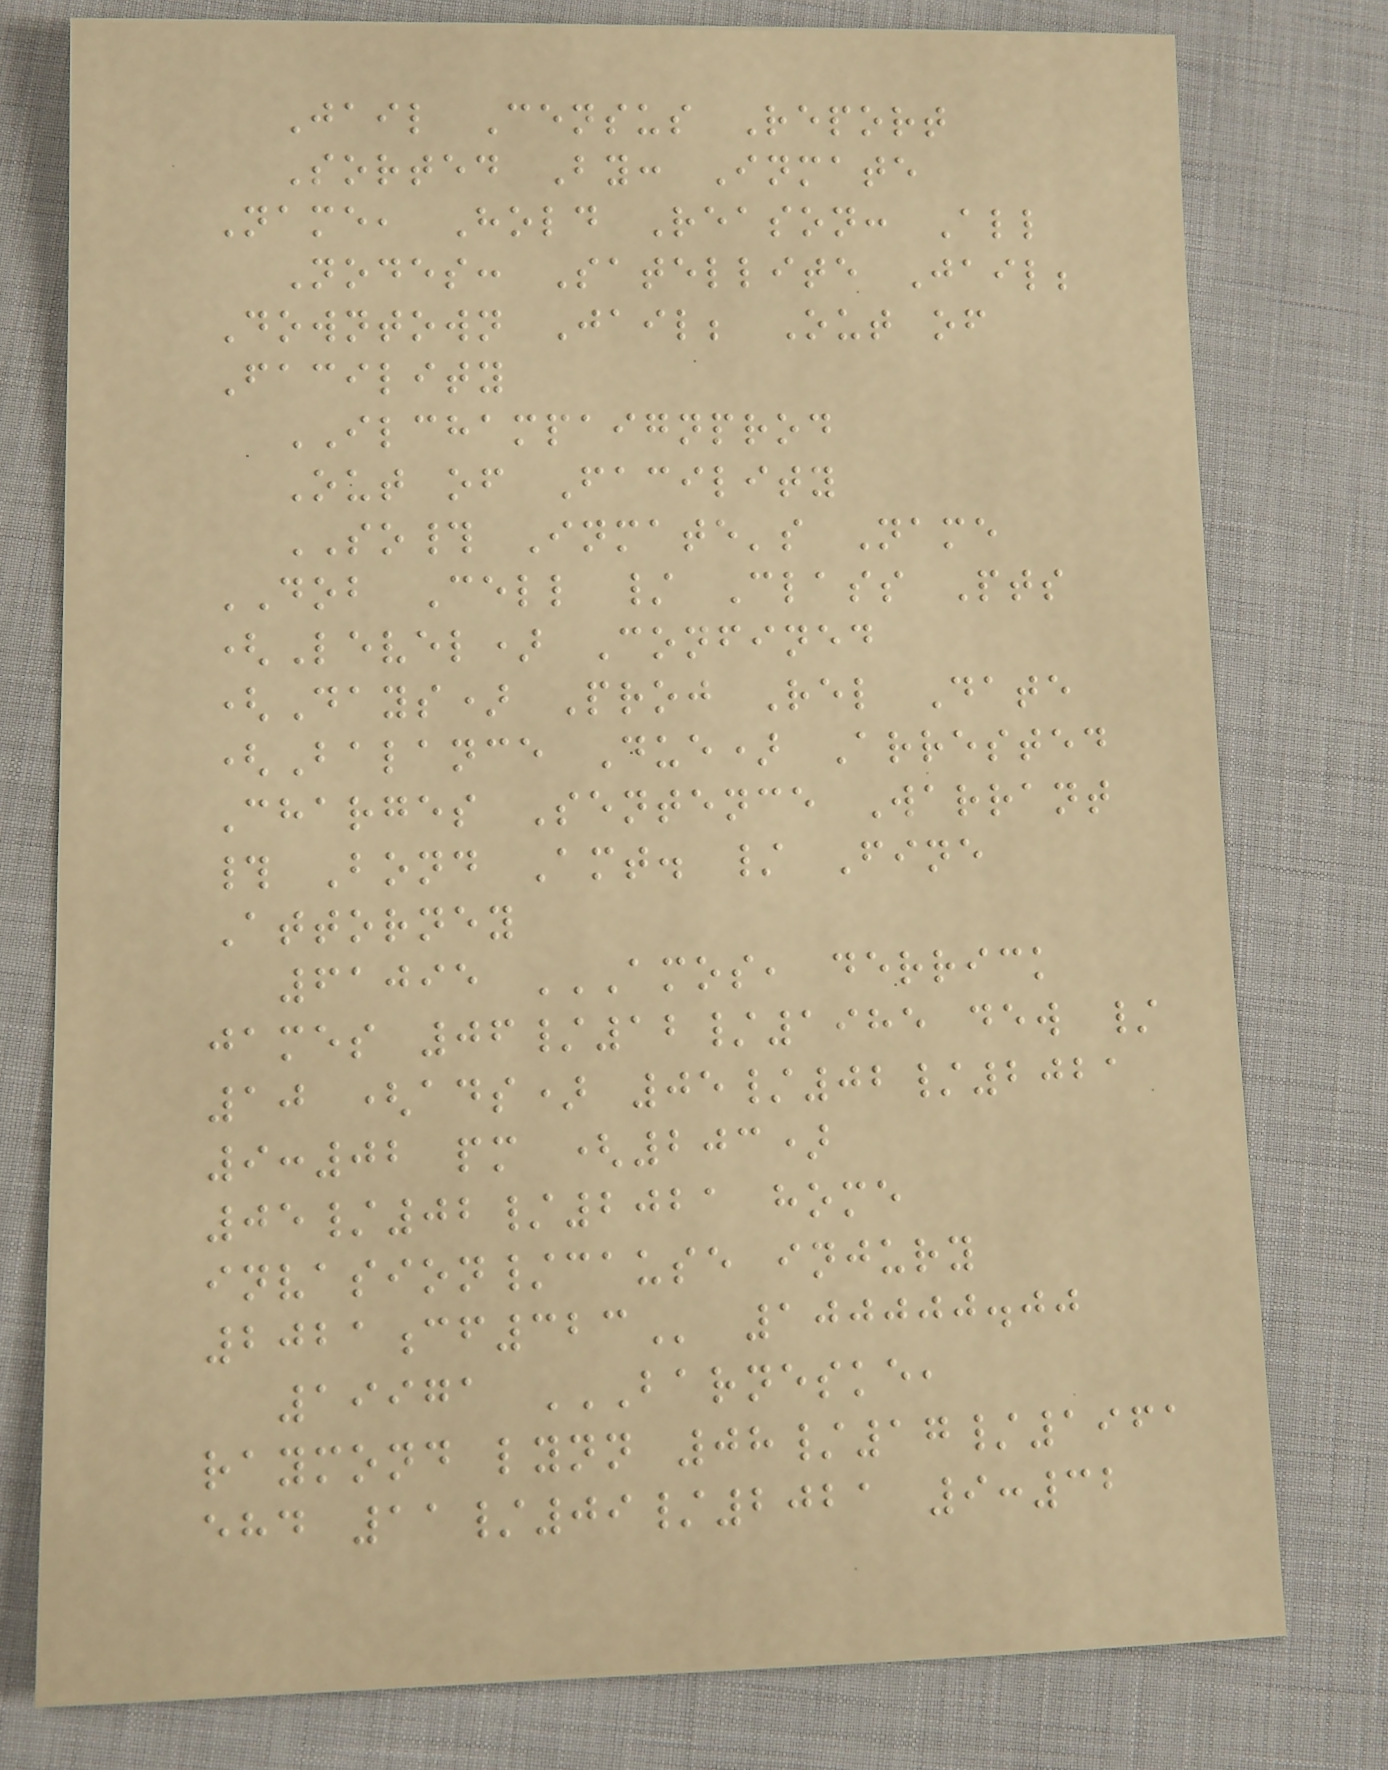Jail Census Report
Sorted By: Inmate
Name, Hold Reason: All
Nodes: Satellite Jail;
Downtown Jail; Out of
Facility
ILCHAMPAIGNPROD
Out of Facility
SO# Inmate's Name
DOB Cell / Class Pts
(Level) Confined
(Days) Proj Rel Date
(Balance Due) Arrested
Charges Sentence Warrant
# Bond Amt. / Fine
Attorney
61095 AMOS, DERRICK
JAMES 06/12/1985 DEW /
10 (ADS) 05/02/2021
9:02 PM (203)
05/02/2021 HOME
INVASION/CAUSE INJURY
2021CF323 100000.00
19971 BARNESKE,
RAYMOND LYNN 08/17/1961
EHD 11/09/2021 9:32
